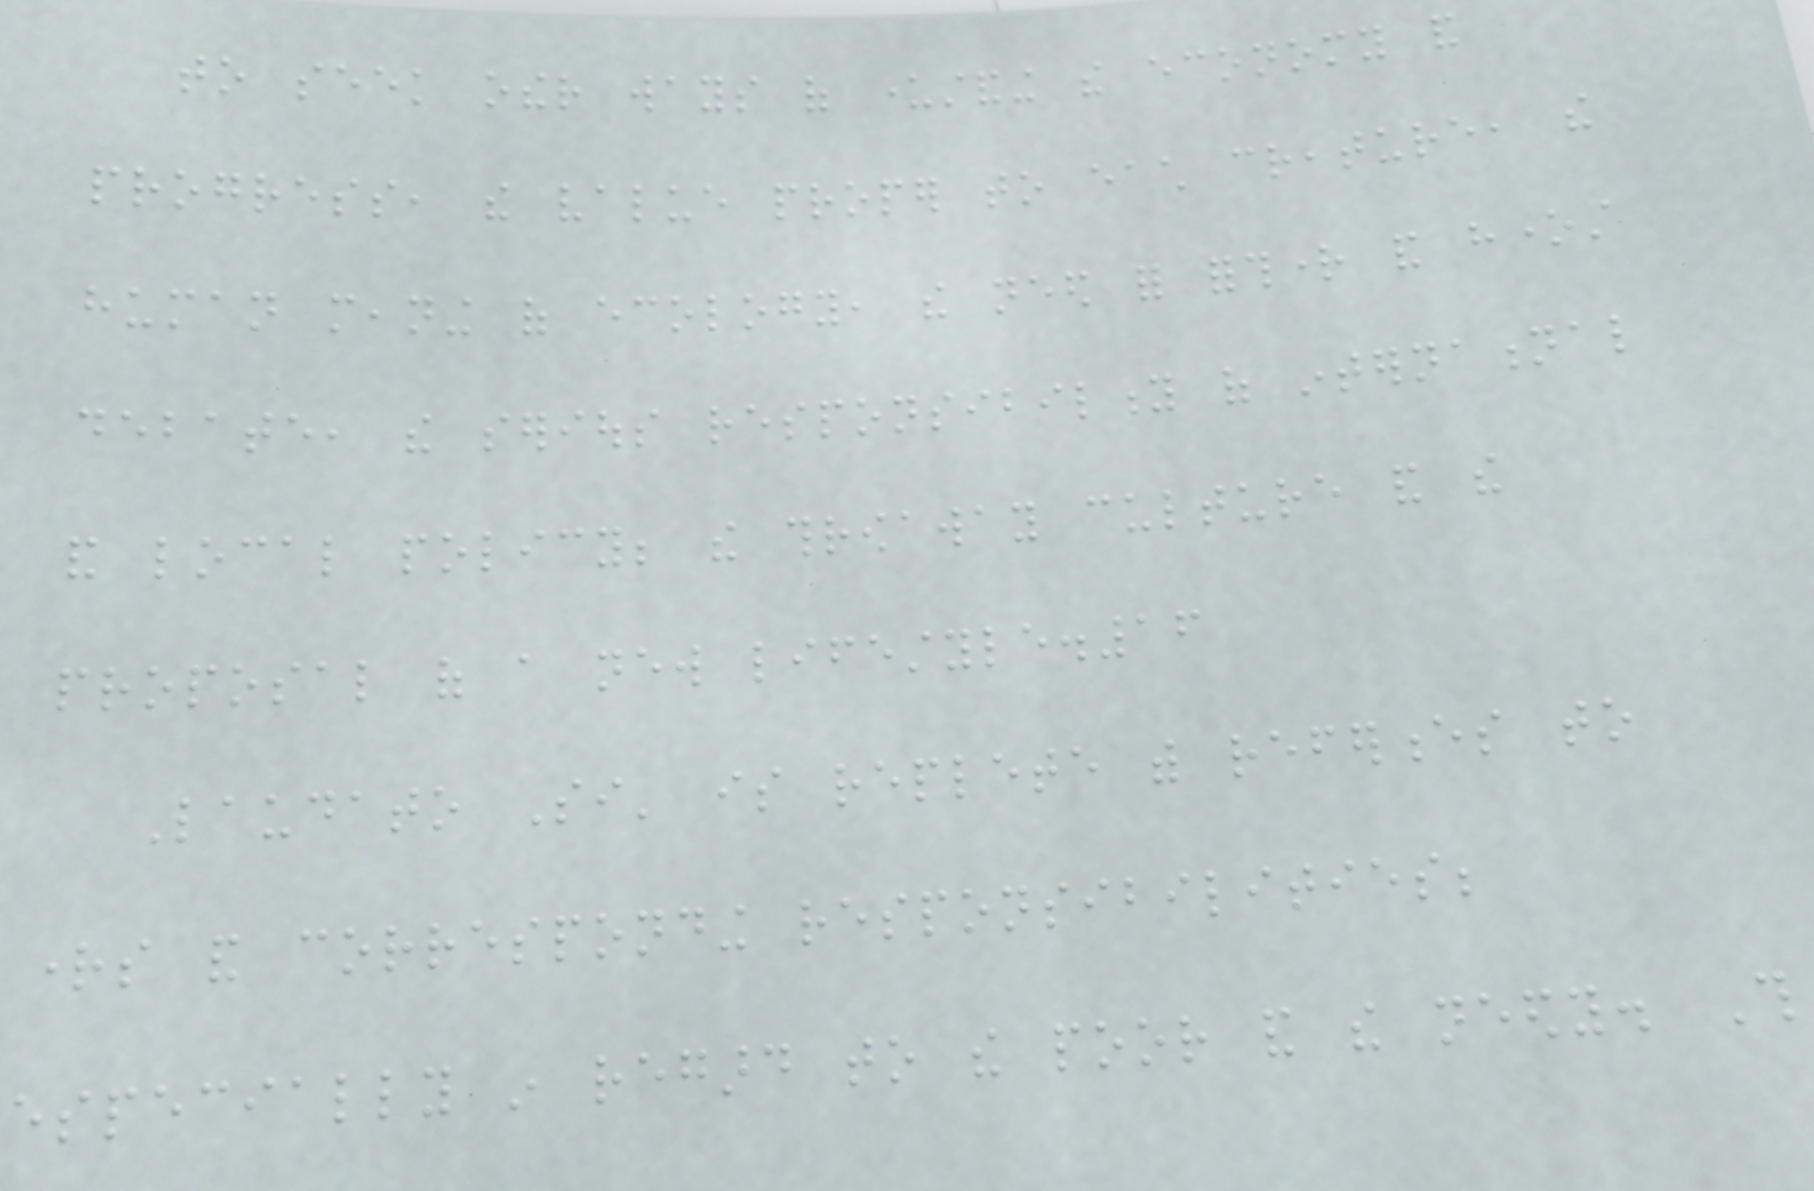to seek other ways of understanding the economy and
progress, the value proper to each creature, the
human meaning of ecology, the need for forthright and honest
debate, the serious responsibility of international
and local policy; the throwaway culture and the
proposal of a new lifestyle.16
Laudato Si' is replete with references to
rights and corresponding responsibilities;
especially in regard to the poor and the needy. This
